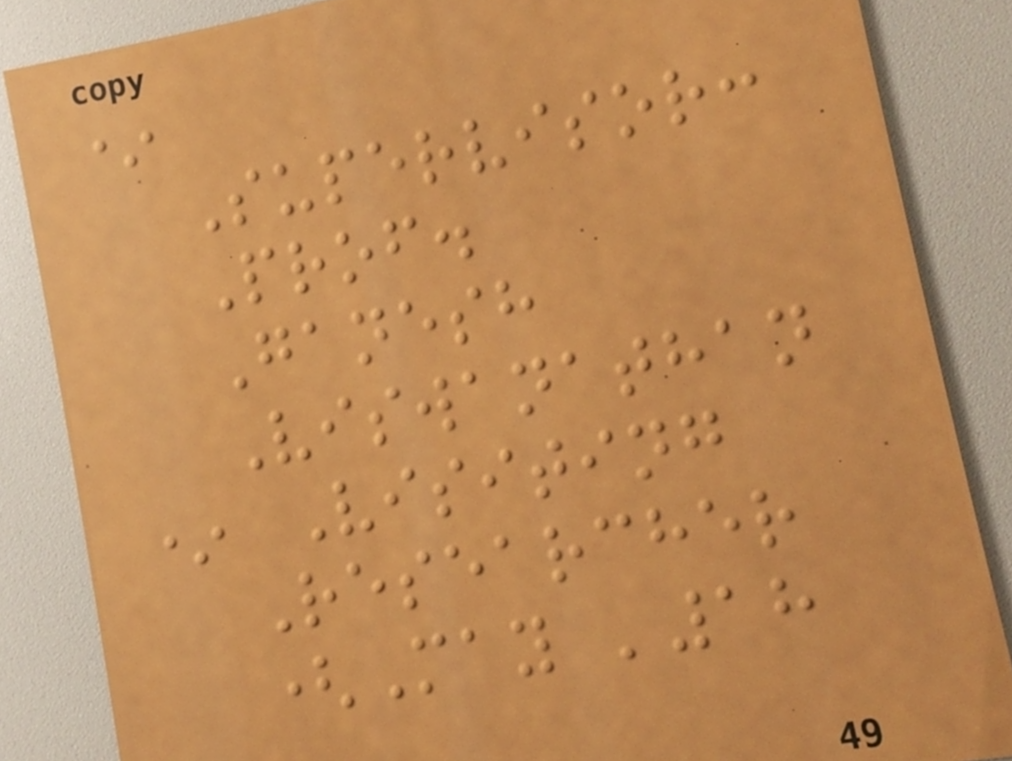*
Supervisor:
Prof.
Ganesh
Viswanathan
* Visiting
Researcher
(May '18
